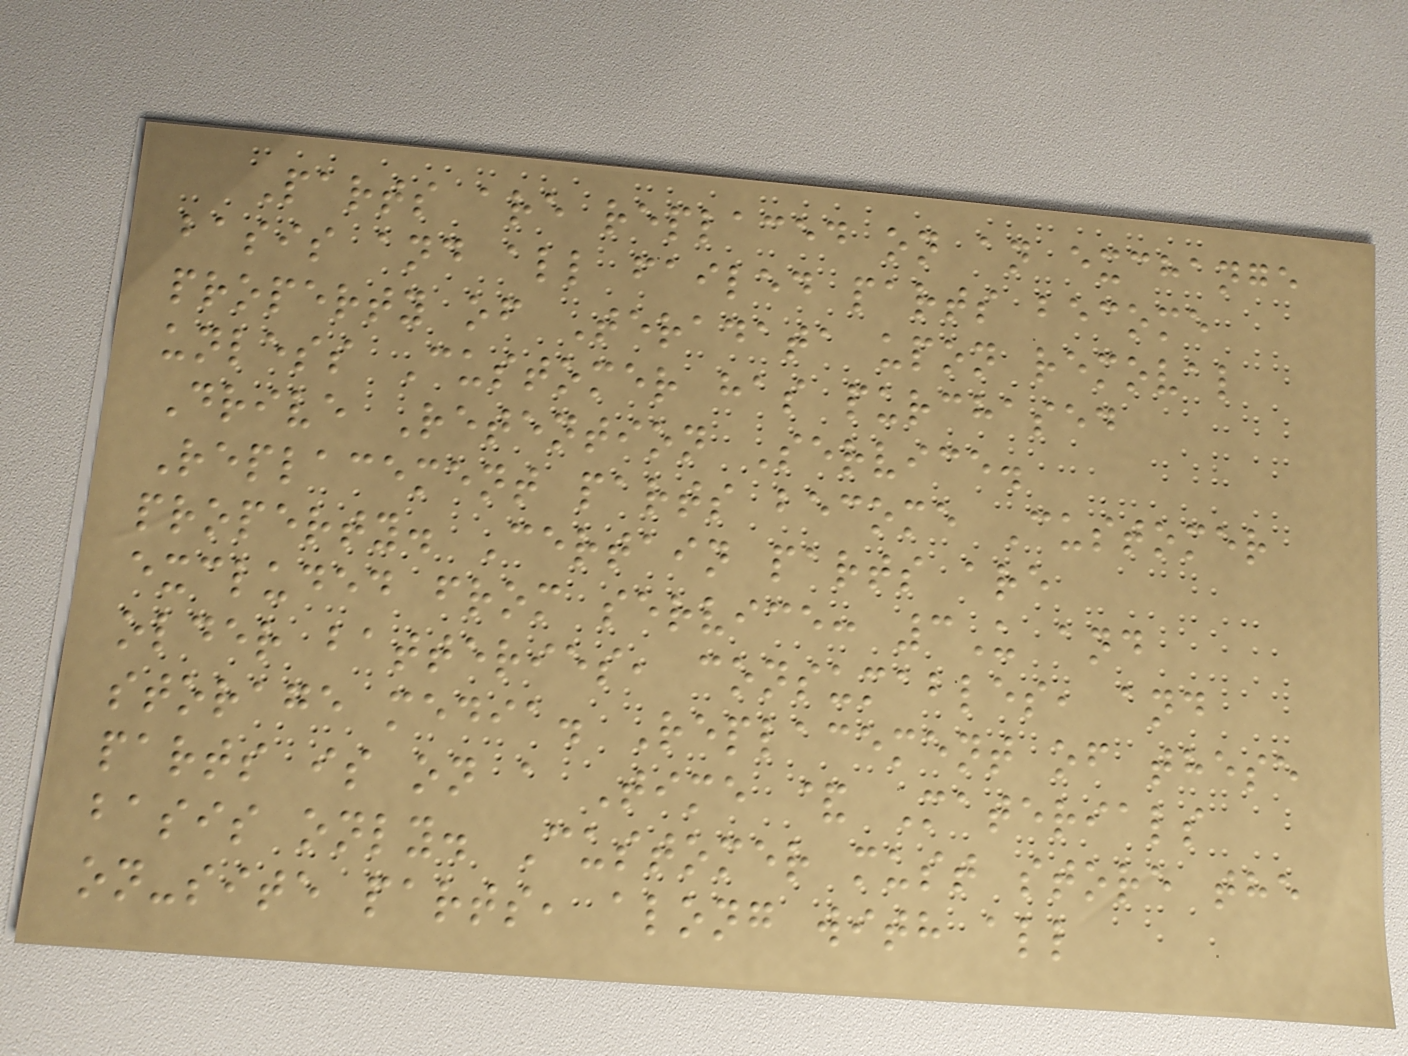Parts are replaced on an exchange
basis and all failed parts become
property of Teradata upon removal
unless Customer has purchased
Drive Retention Service.
Replacement parts become Customer
property. Certain parts are
excluded from service: 3U and
older batteries, consumables, and
storage media. Replacement of these
parts is on a Time & Materials
basis only. Customer must store the
on-site parts, along with all
